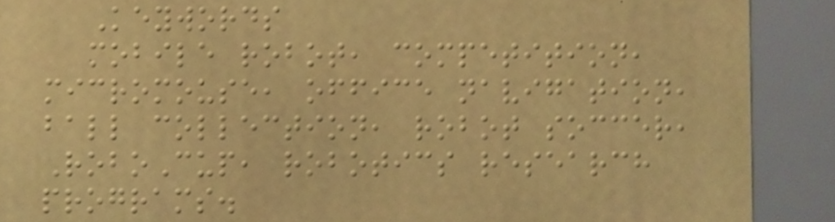Keywords
mobile robot, competition,
micromouse, office navigation,
ball collection, robot soccer,
RoboCup, robotics research
programs.
